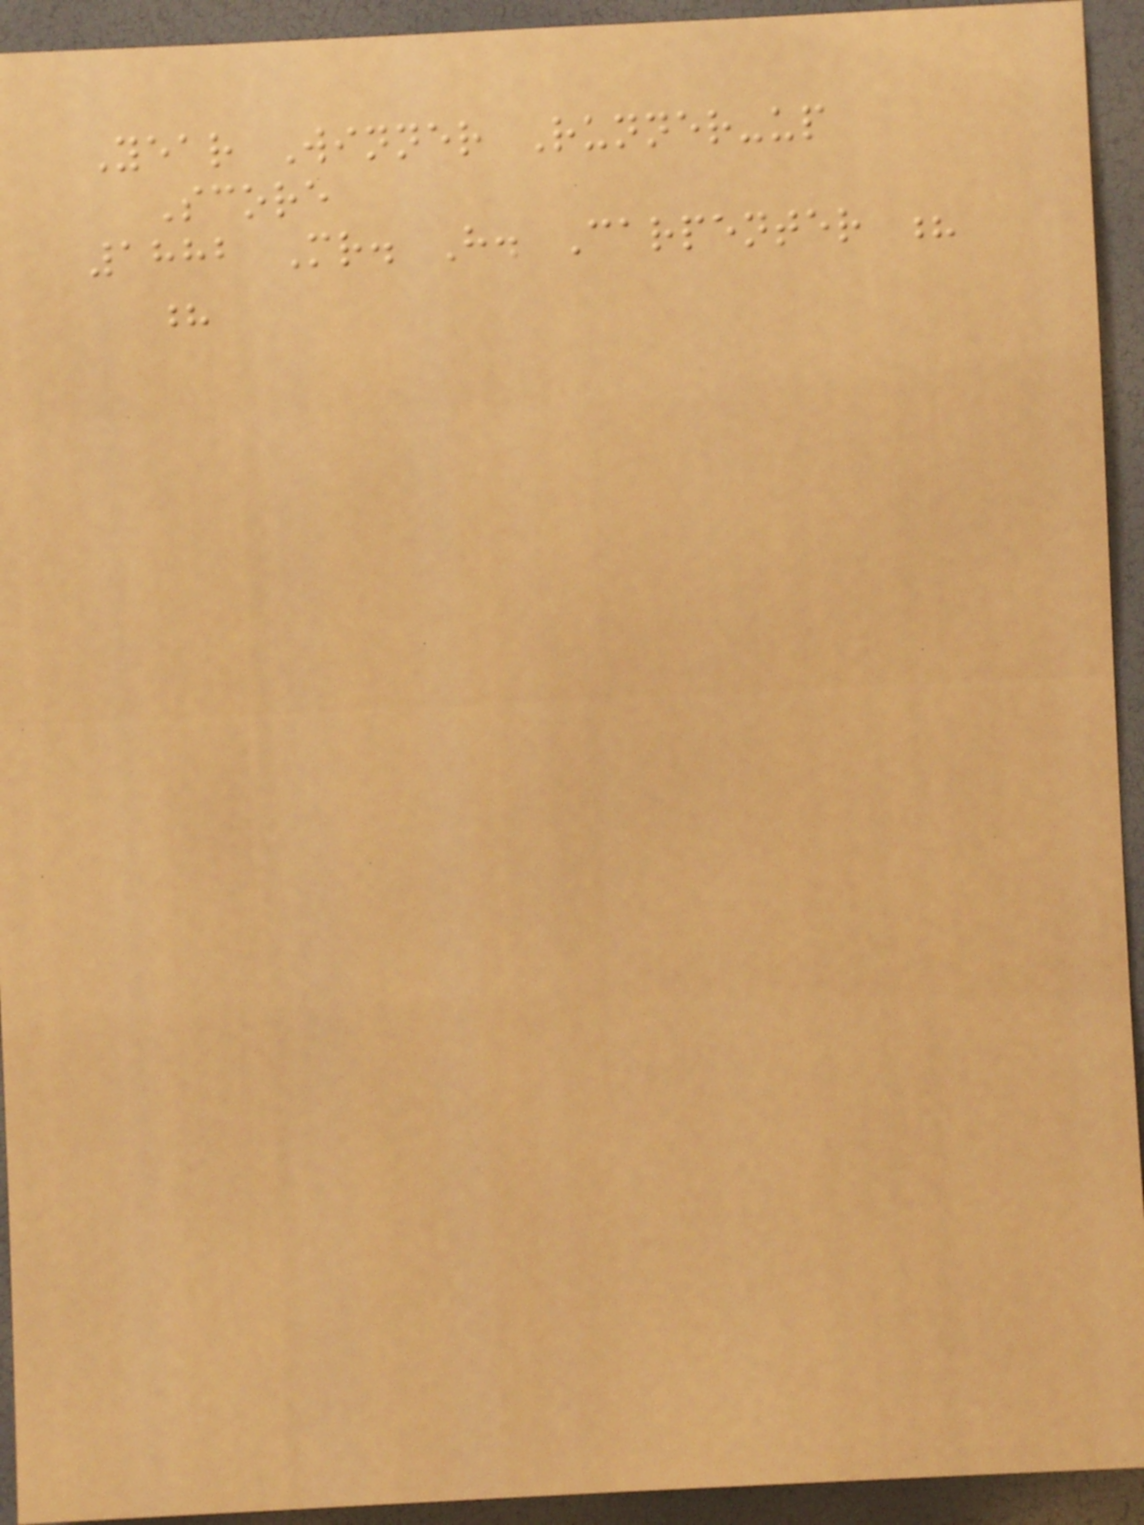Year Winner Runner-up
Score
1882 Mr. H. Carpenter ?
?
